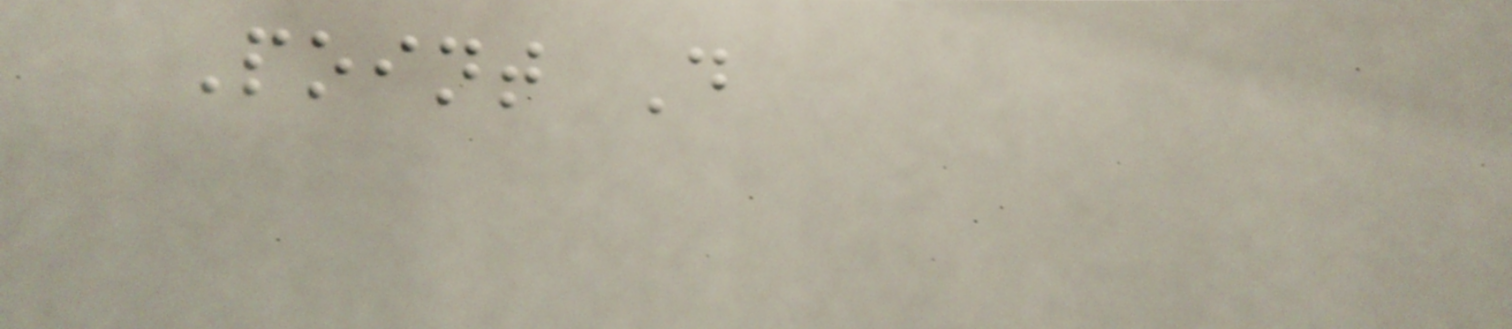Point D
